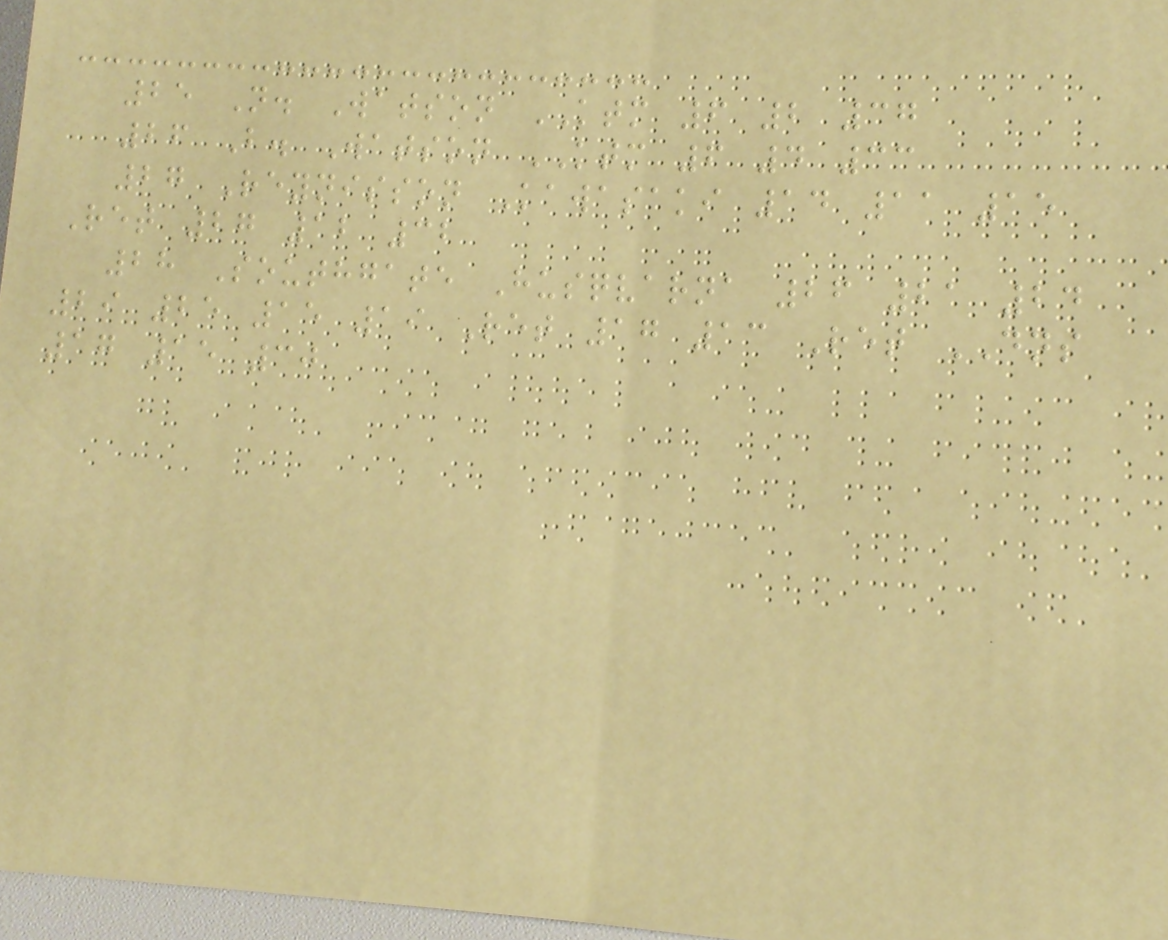25 N. Watson KTM 6 2 37
26 B. Watson KTM 6 4 33
27 Reynisson Kawasaki 14 11 15
Ret 27 12 32
28 Southgate Husqvarna 26 21 24
29 25 15 19 Ret 17 13 Ret DNS
17 15 30
